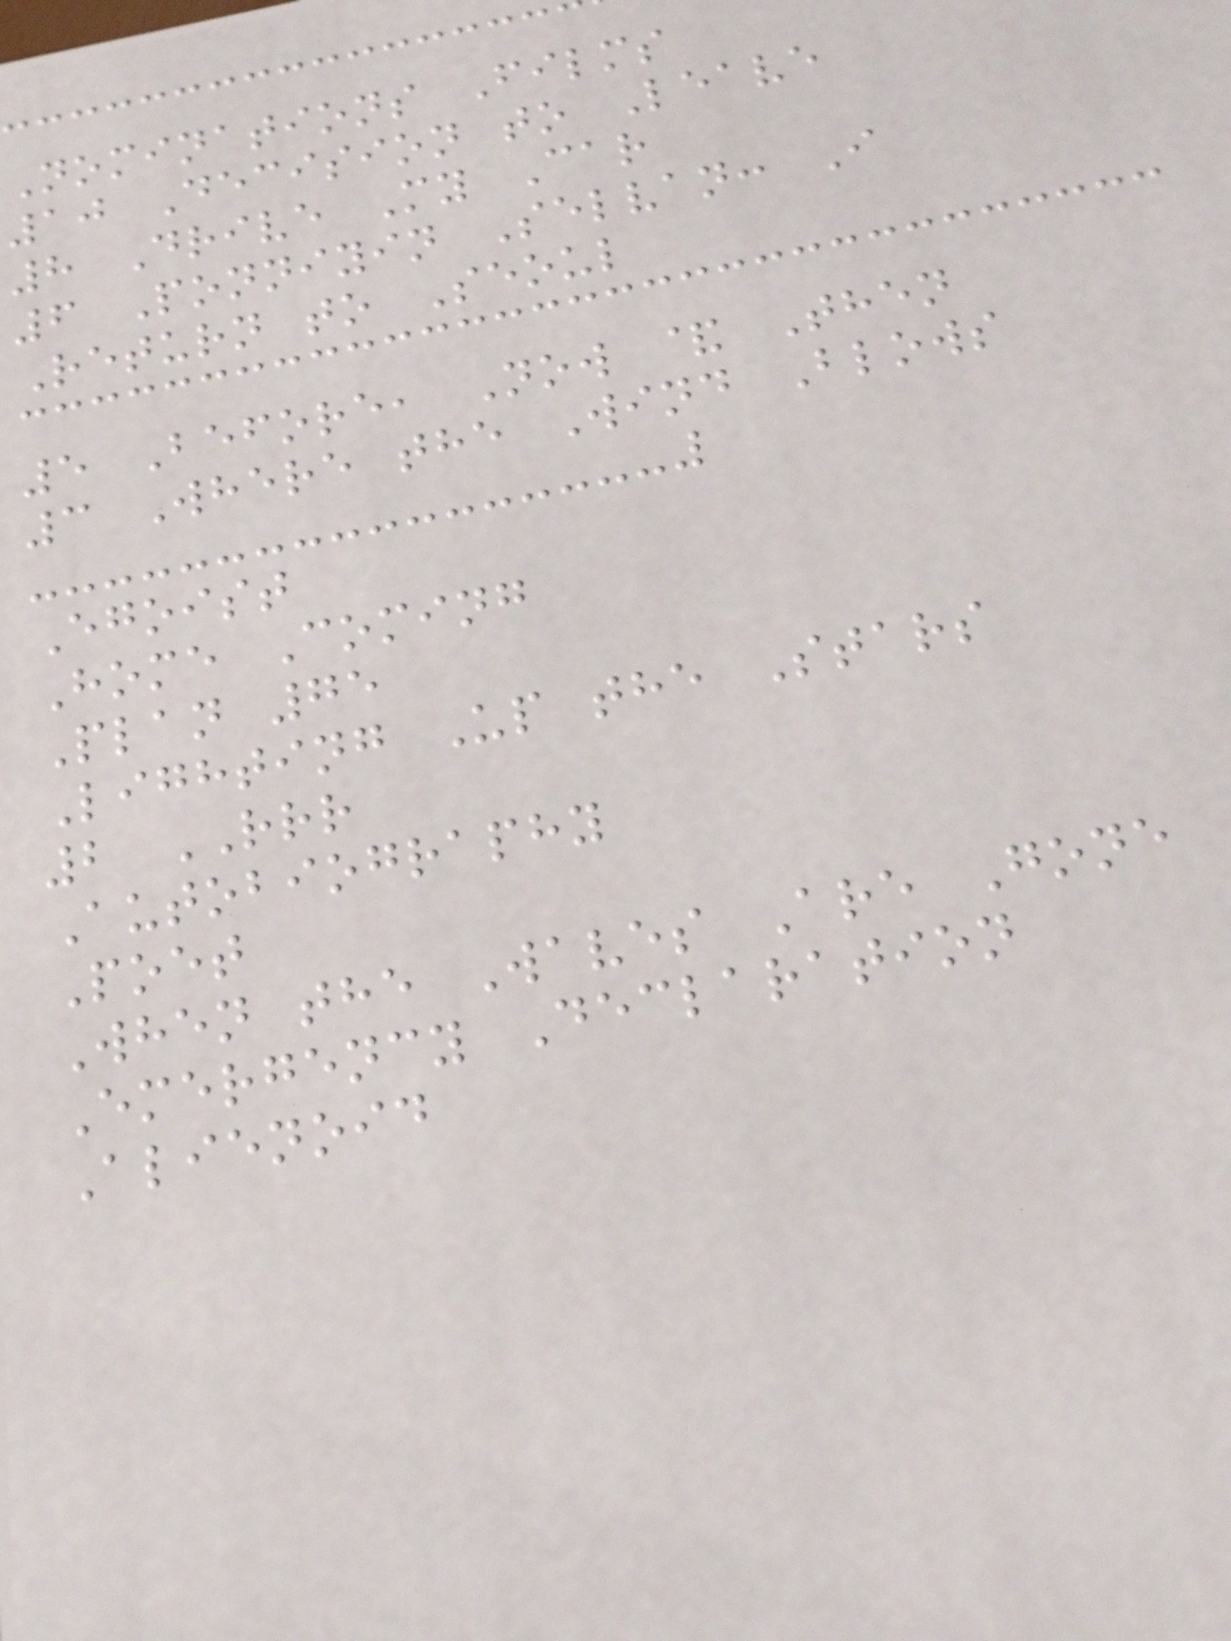Nominations Films
10 Decision to Leave
8 Drive My Car
6 Ponniyin Selvan: I
Return to Seoul
5 Before, Now & Then
3 Where the Wind Blows
Egoist
Home Coming
Plan 75
Lighting Up the Stars
2 RRR
Autobiography
Poet
When the Waves Are Gone
Emergency Declaration
Alienoid
